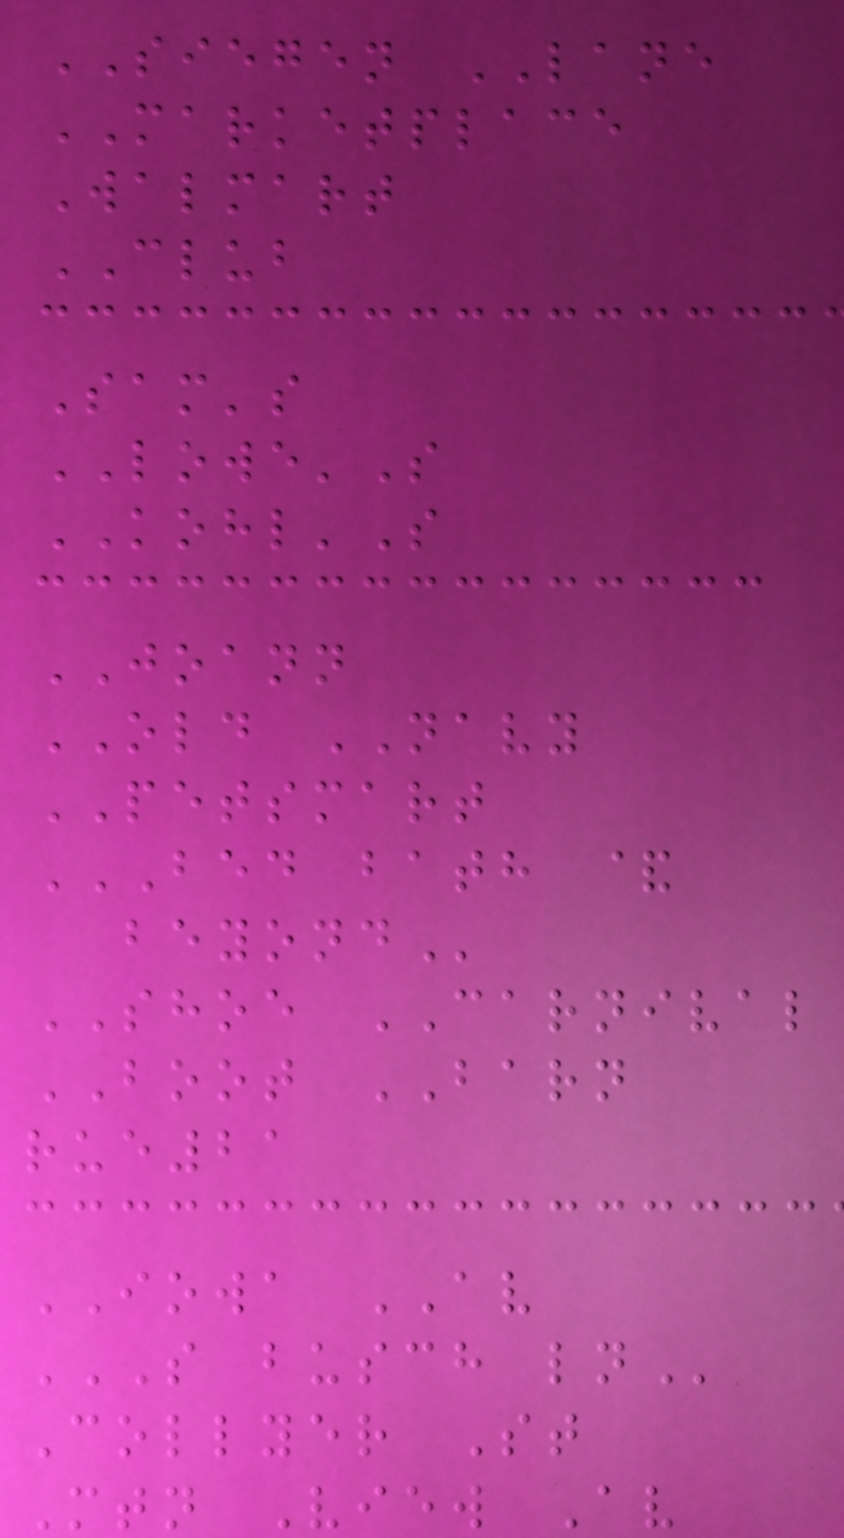SIEGEN LANE
MARKETPLACE
Walmart
CLUB
Sam's
LOWE'S
KOHL'S
JOANN
OLD NAVY
PETSMART
BED BATH &
BEYOND
SHOE CARNIVAL
BOOT BARN
rue21
IOWA AV
S BUSCH LN
Collyer St
Mtn View Av
